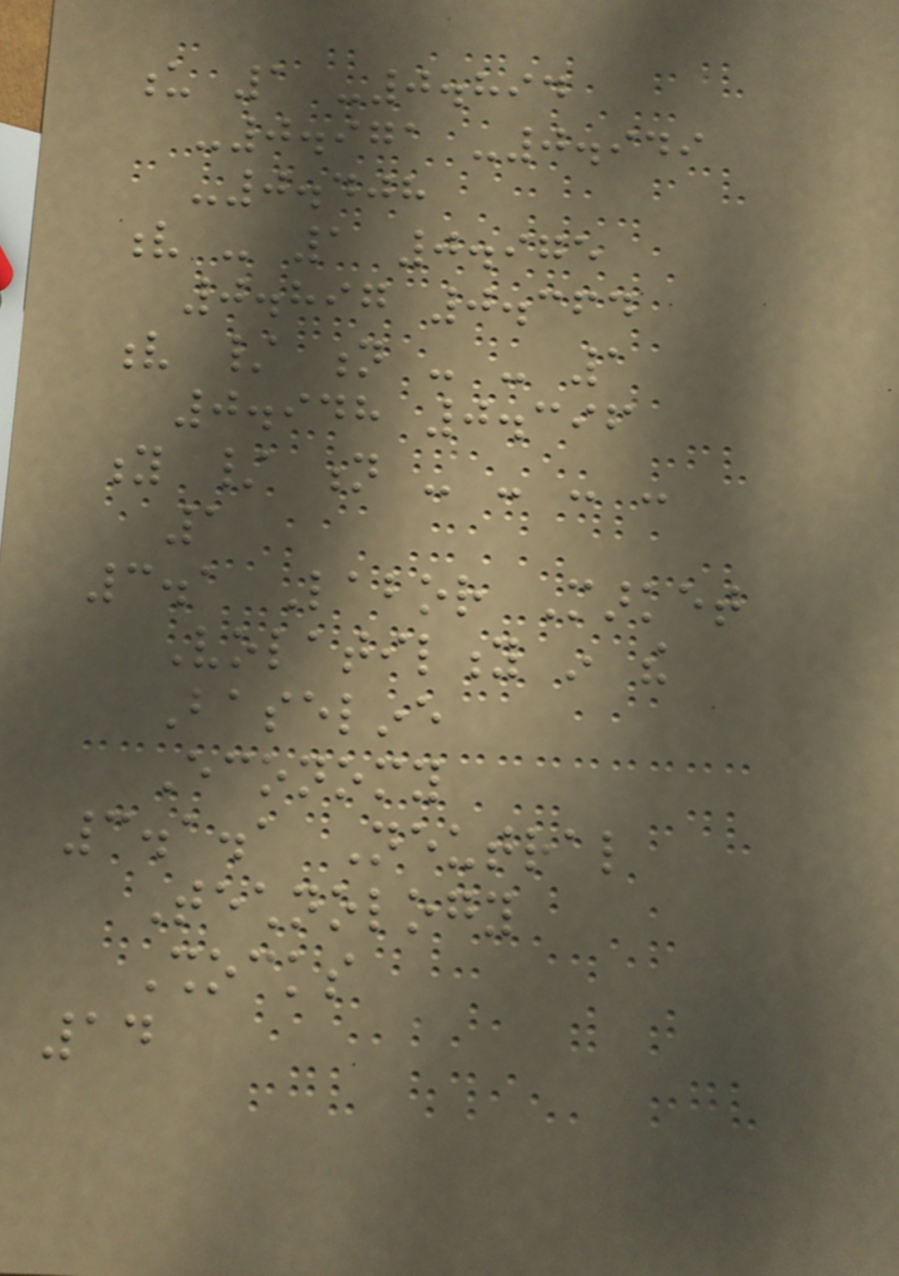u 1 -0.894
-0.971 -0.949
-0.408
v - 1 0.975
0.897 0.364
v / n - - 1
0.948 0.396
y / n - - - -
1
3.1 Labor Market
Volatility in the
Baseline
Economy
3.1.1 Neutral
Technology
Shocks
14
